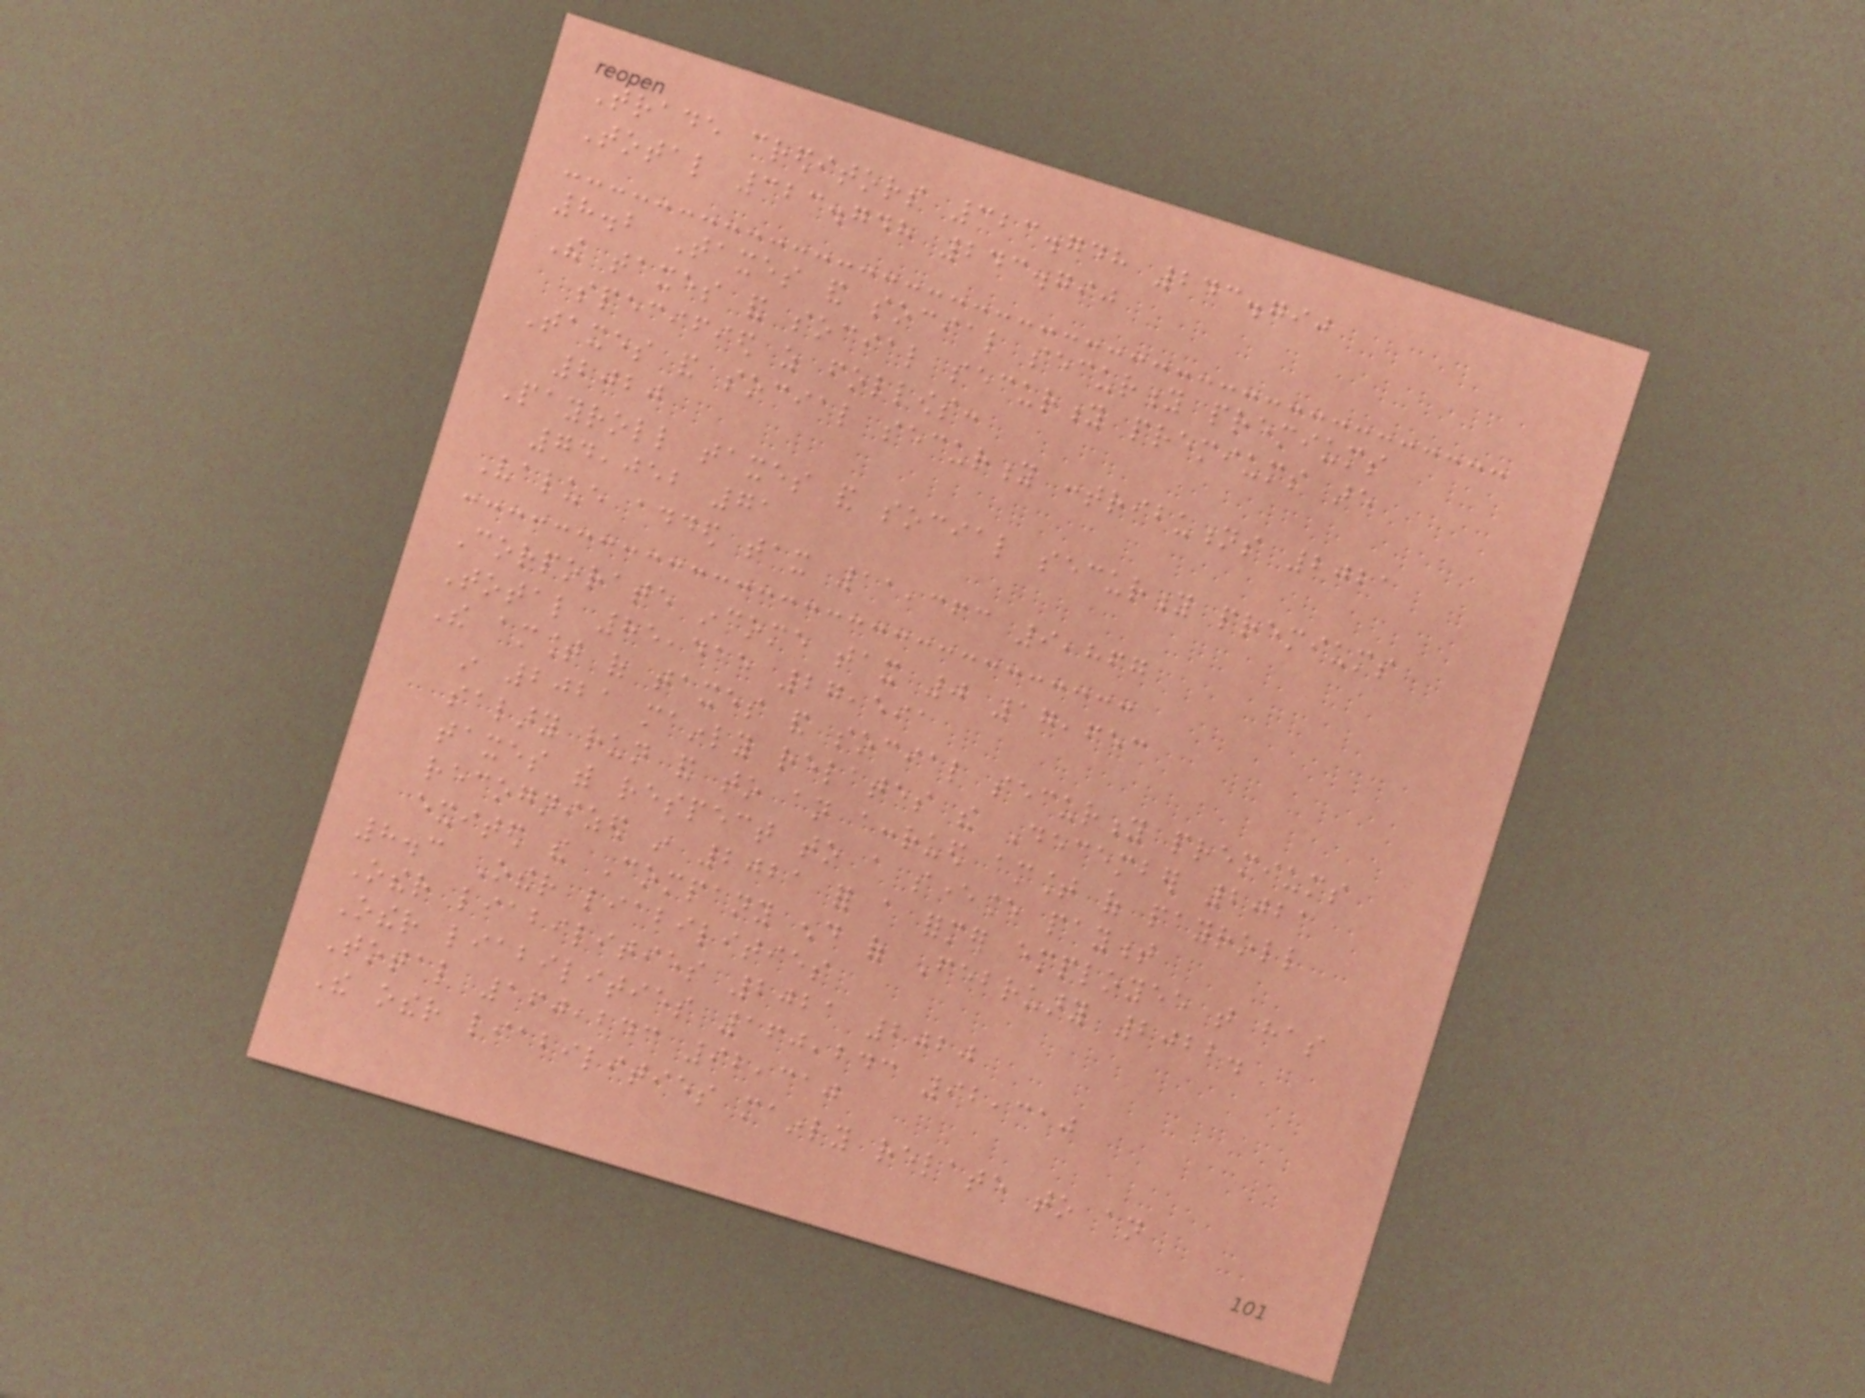Trade creditors 323.748 243.790
Total 323.748 243.790
8.2 Taxes and social security premiums
The taxes and social security premiums are
specified as follows:
Taxes and social security contributions 2021
2020
Payroll taxes and social security premiums
74,052 71
Value added tax 11,363 9,867
Corporate income tax 0 17,653
Total 85,415 27,591
The amount of taxes and social security premiums
in 2021 mainly relates the December 2021
salary run and to an accrued amount of payroll
taxes with respect to a severance payment
recognized in 2021 for a former employee that has
exited the Company end of February 2022.
8.3 Other liabilities
Other liabilities 2021 2020
Other liabilities 160,243 92,310
Total 160,243 92,310
The other liabilities mainly relate to an
